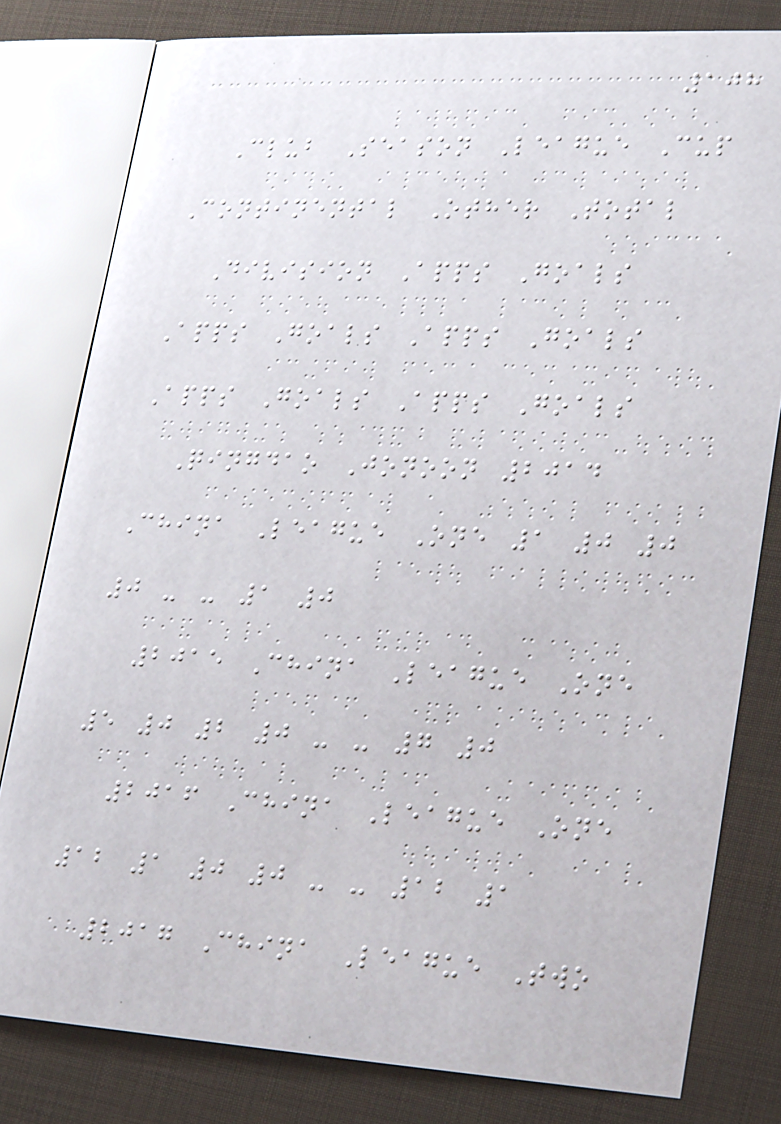108
Club Season League Cup
Continental Other Total
Division Apps Goals
Apps Goals Apps Goals
Apps Goals Apps Goals
Qingdao Jonoon 2014
China League One 1 0 0
0 - - 1 0
2015 China League One
5 0 2 0 - - 7 0
2016 China League One
12 1 0 0 - - 12 1
2017 China League Two
